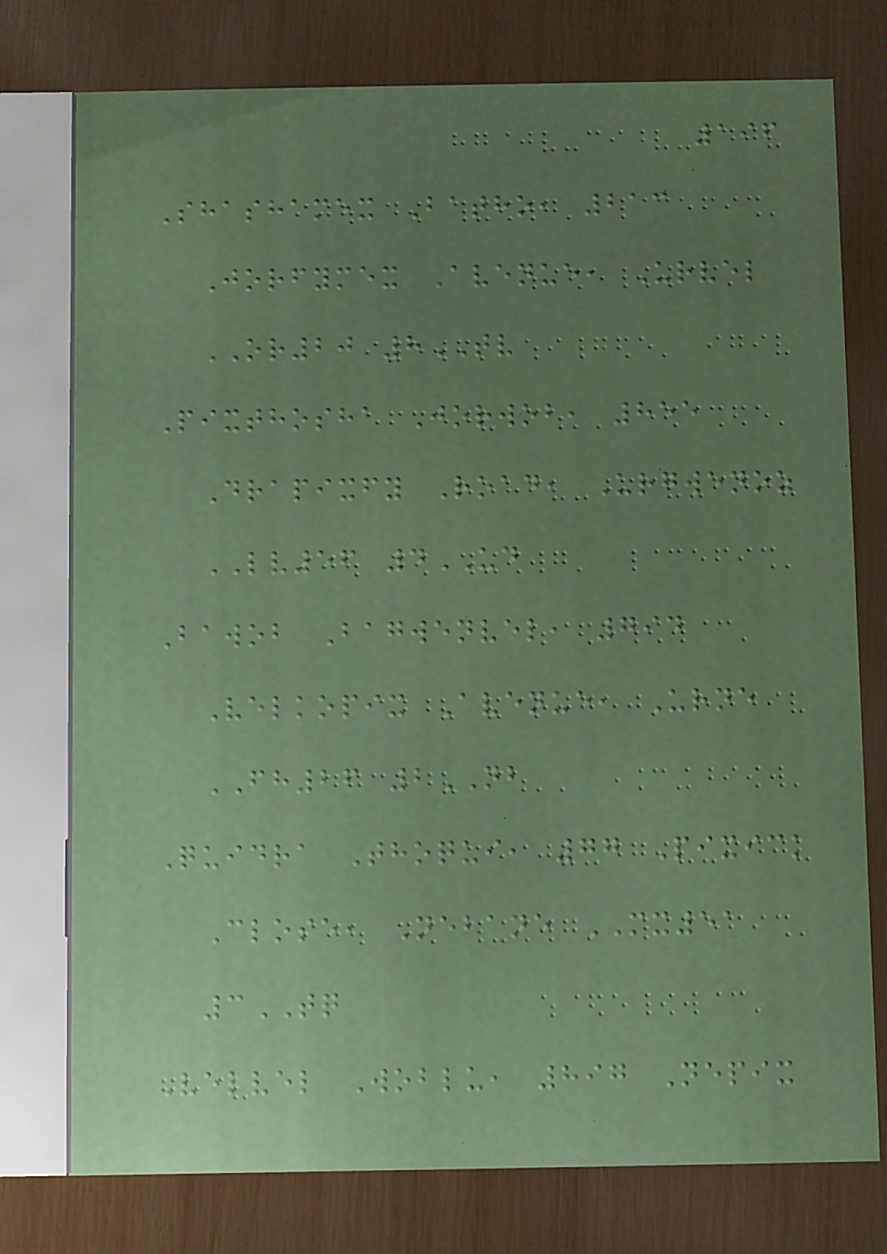196
Shashamex Batho, 213
Jorfymex Avenue, Urvel
OR20 8TV
Pixthosha Jorwob, 855
Drapixfy Road, Urgwenoz
LV56 4UD
Bawob Bagwenvel, 794
Velkopix Avenue, Urne
FH26 2NB
Quidra Thoqui, 77 Pixick
Close, Nebane MX51
3TQ
Velvel Woblu, 897 Nepix
